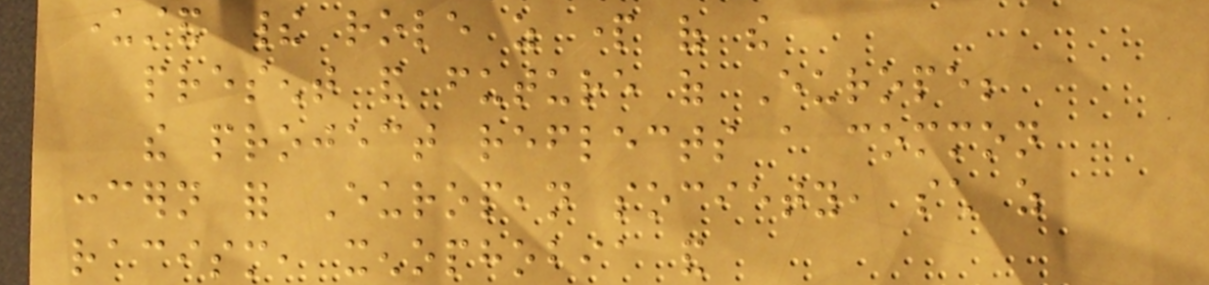understand their role as part of the
present and future of Europe;
the project reflects a common
concern for European society, such as
racism, xenophobia and
